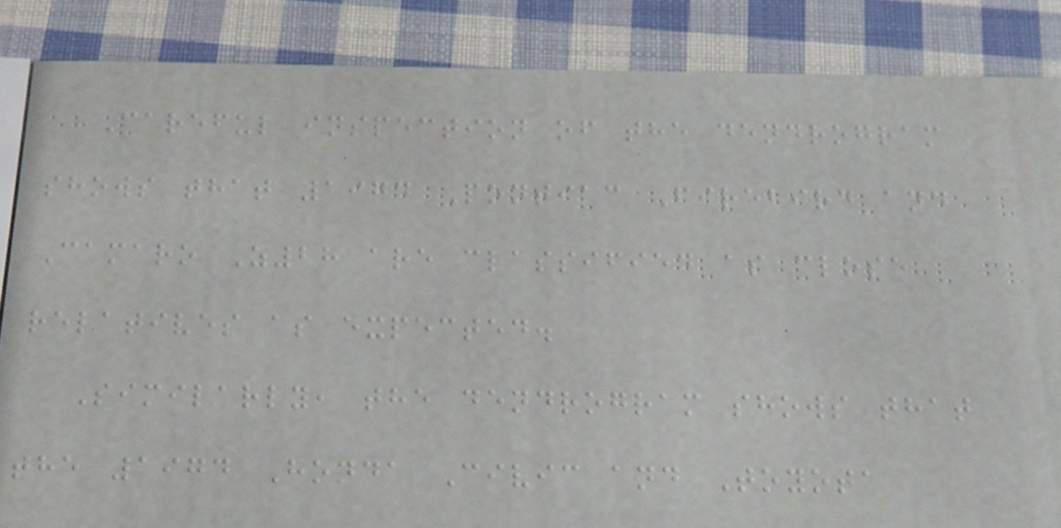Careful inspection of the dendrogram
shows that 1974 Pontiac Firebird and
Camaro Z28 are classified as close
relatives as expected.
Similarly, the dendrogram shows that
the 1974 Honda Civic and Toyota
